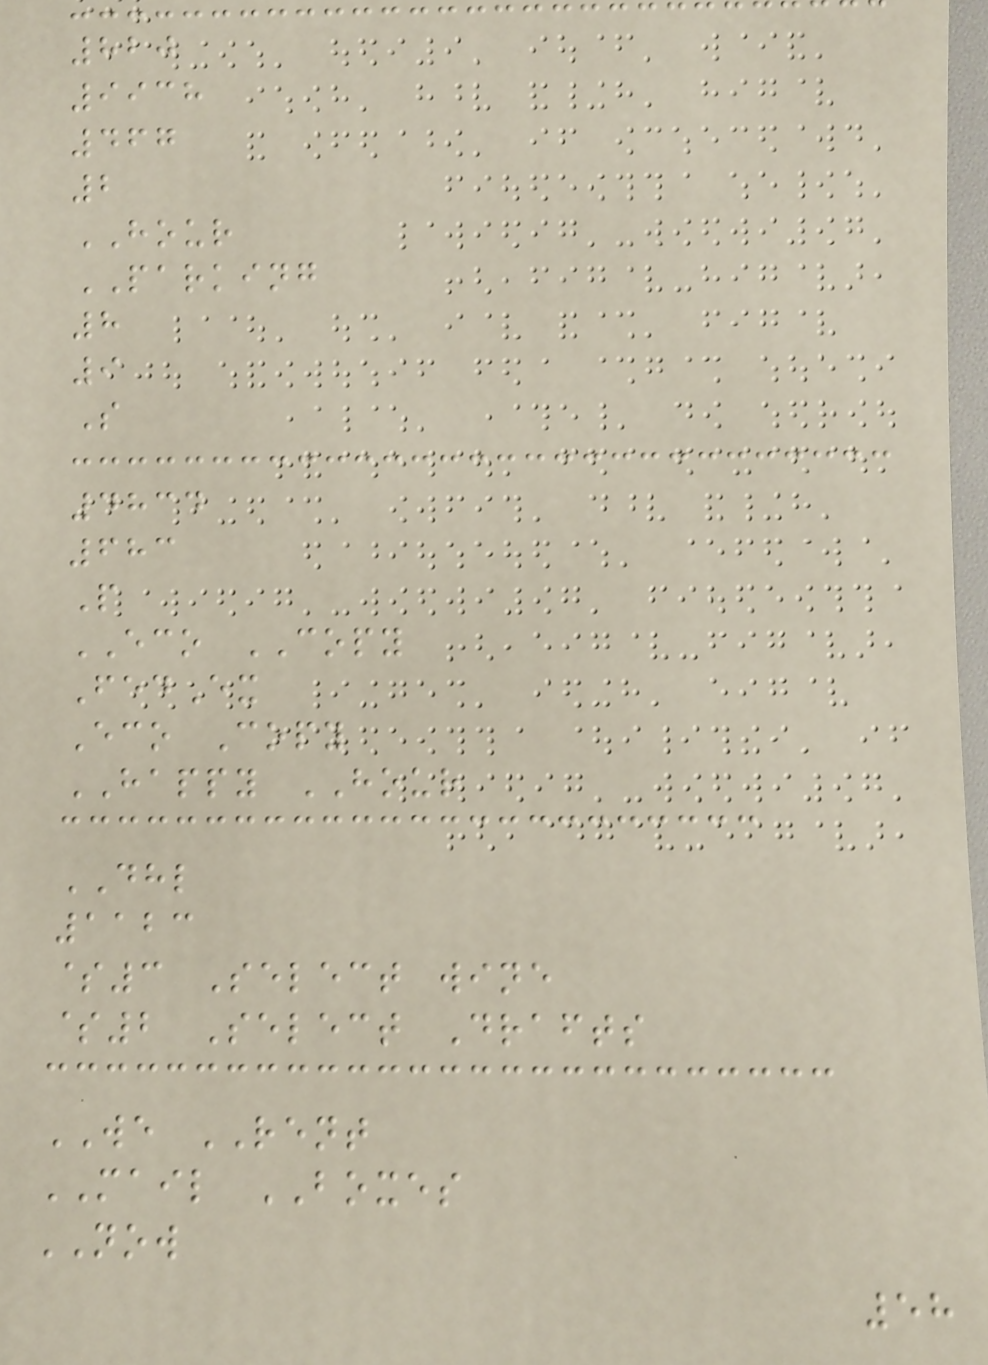820
9938
467
2
HOUR
PARKING
8
9
S
4834
683
P
ECO COPY
FedEx
Eco Copy
HAPPY HOUR
DHL
1123
$3 Select wine
$2 Select Drafts
WE RENT
MAIL BOXES
NOW
58
